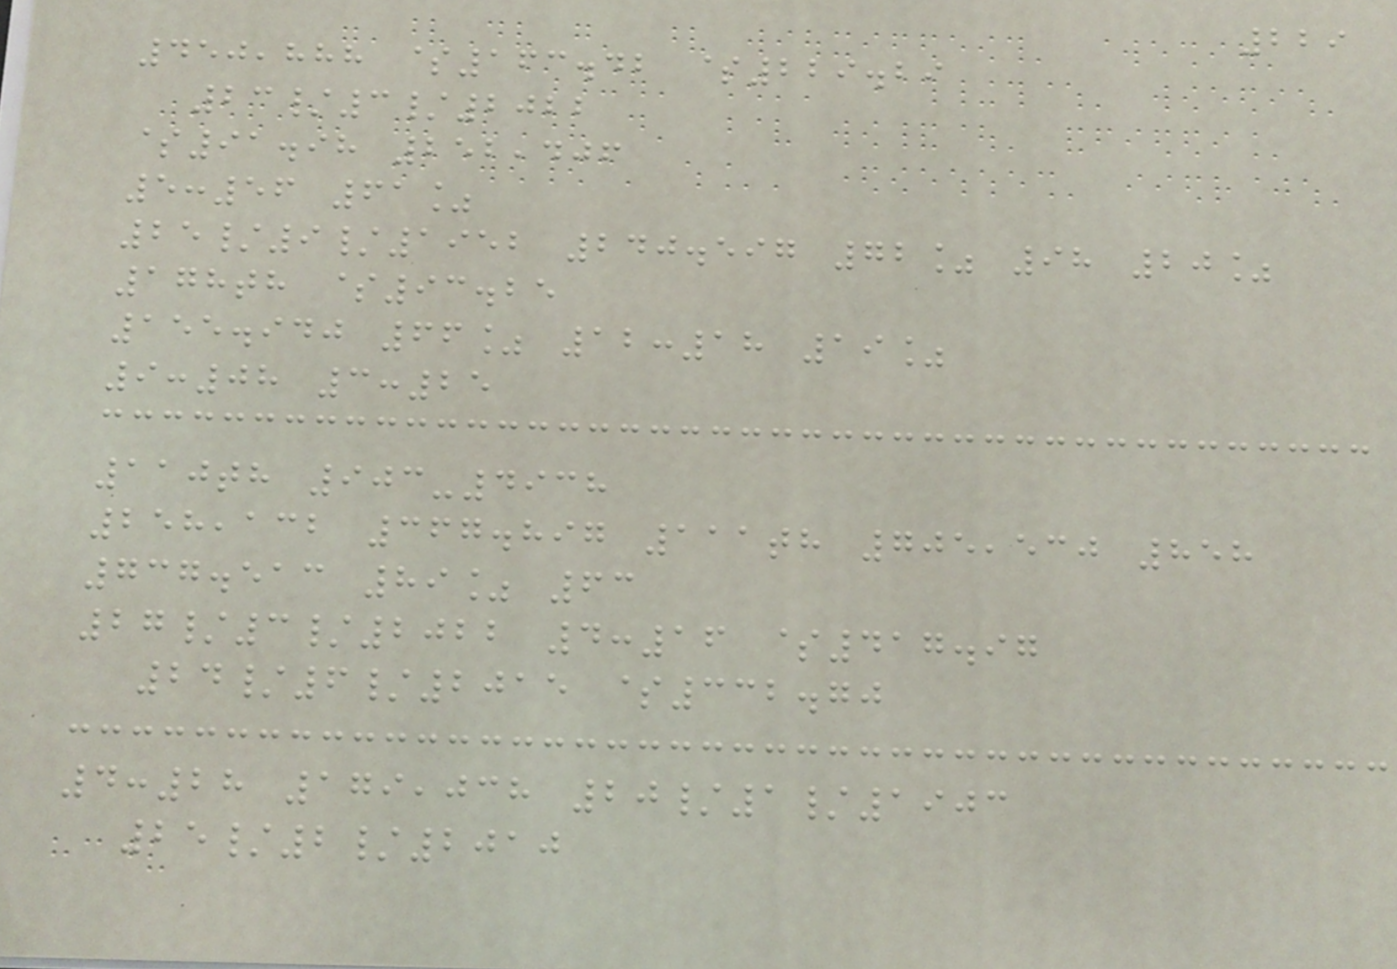229
450,888 $163.42 $229.29
23/3/2022
$91.98 252,406
5:56 61%
25/9/1952 240.597 72% 98 20%
178th $93.25
155.940 66% 12:18 19%
9:08 3:25
110th 903-4938
258,132 367.897 111th 705,530 858
737.513 89% 63
27/3/2022 4:16 $417.97
24/6/2015 $332.70
4:28 179,038 20/1/1903
25/2/2010
